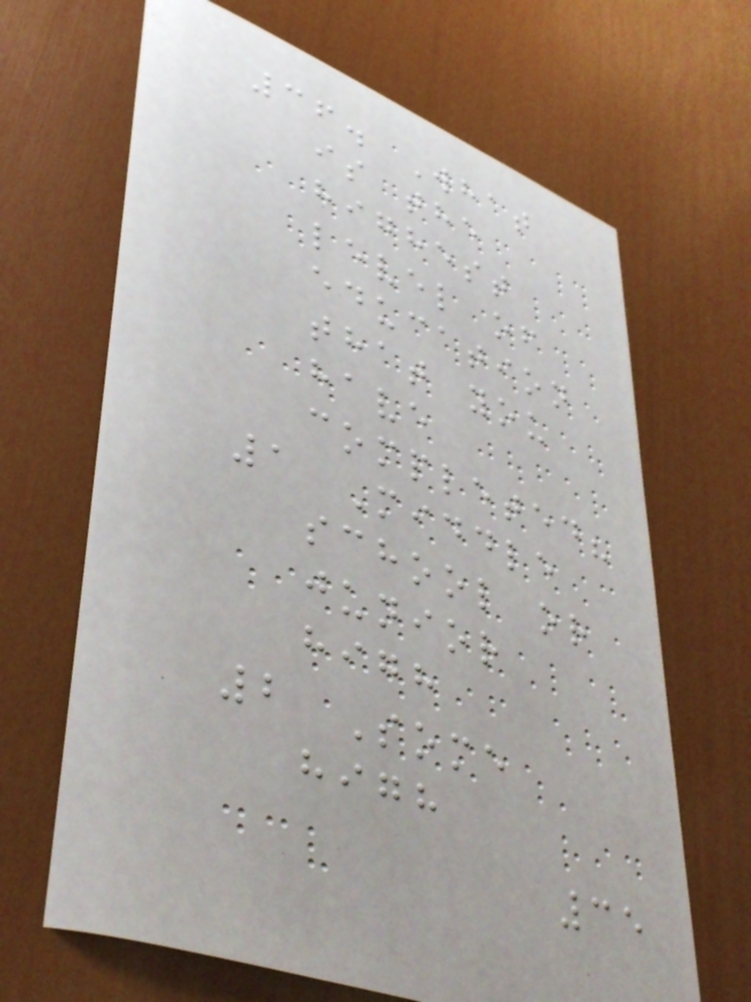36. What
is the
highest
level of
education
that you
have
completed?
1 Middle
school or
junior
high
2 Some
high
35
